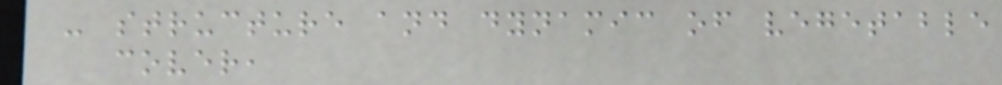- structure and dynamic of vegetable
cover,
